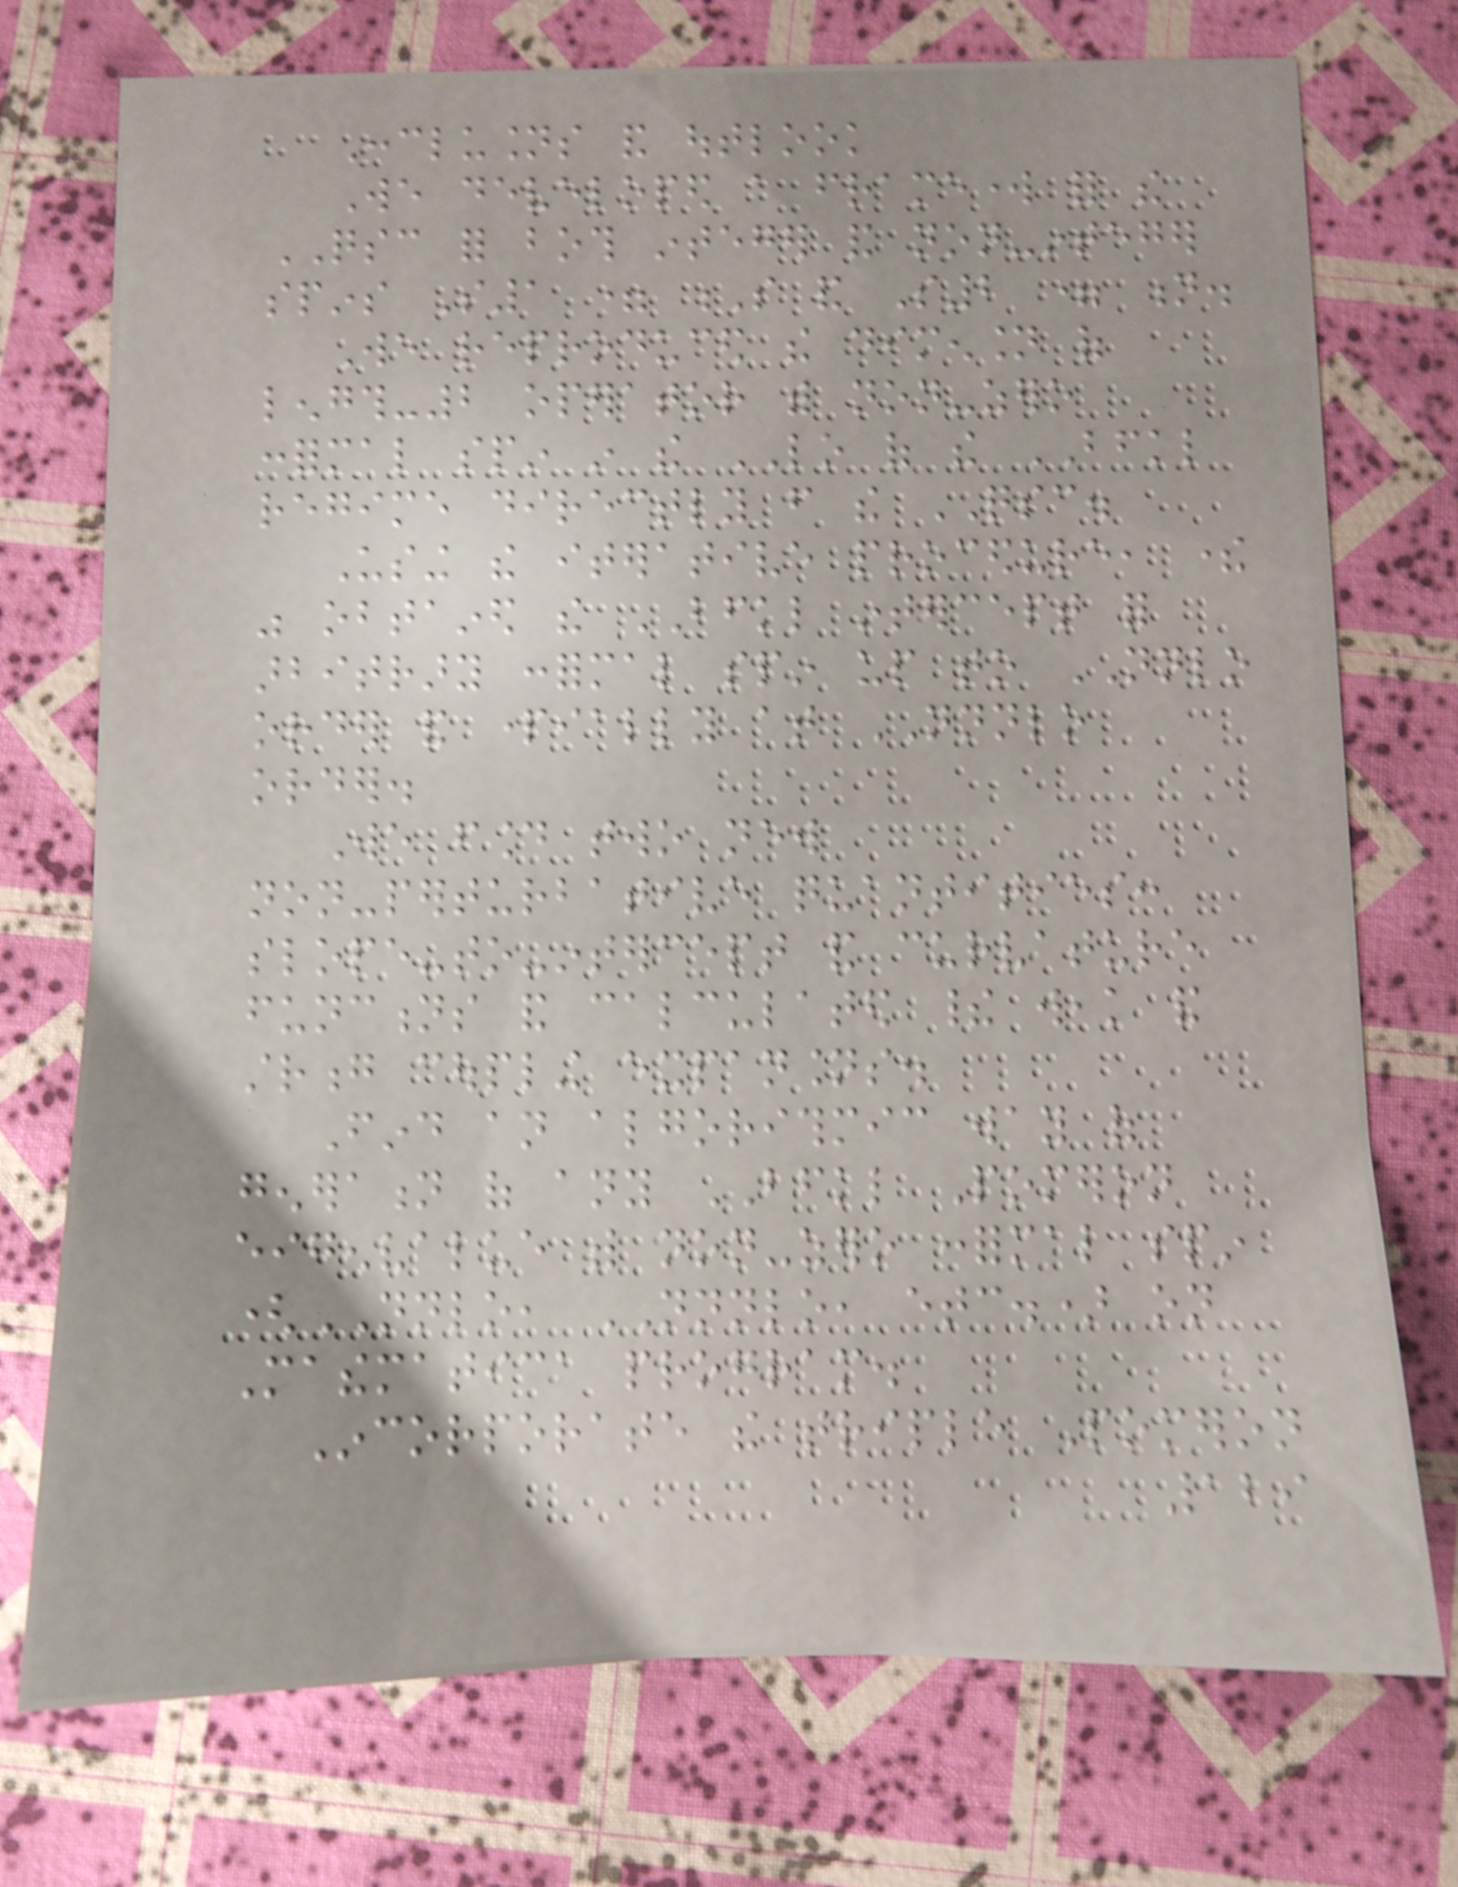Conclusions and outlook
We developed a framework for the
QSC for both integer and non-integer
spins S1 = S and S2 = n.
We reproduced the dimension of
length-2 operator with non-zero
conformal spin in the LO of the BFKL
regime directly from the QSC.
Using the iterative procedure, there
was obtained the BFKL intercept for
arbitrary conformal spin up to NNLO
order and partially at NNNLO
order.
We found two new
non-perturbative quantities:
slope-to-intercept and curvature
functions and calculated their weak and
strong coupling expansions.
Find an algorithmic way of
generation of any BFKL Pomeron
eigenvalue with non-zero conformal spin
(NNLO, NNNLO, etc.) on
Mathematica program.
Incorporate the triple Pomeron
129
